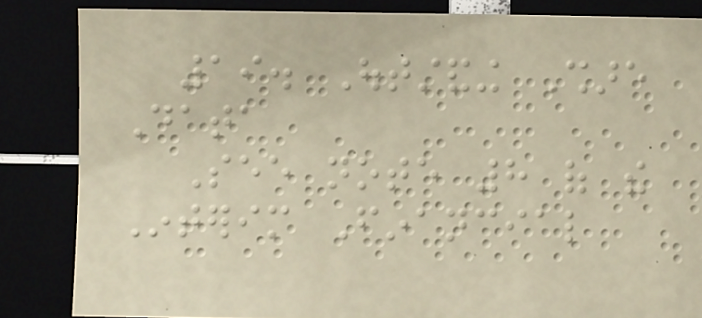19. Outstanding Share
Data
See note 8 of the
Interim Financial
